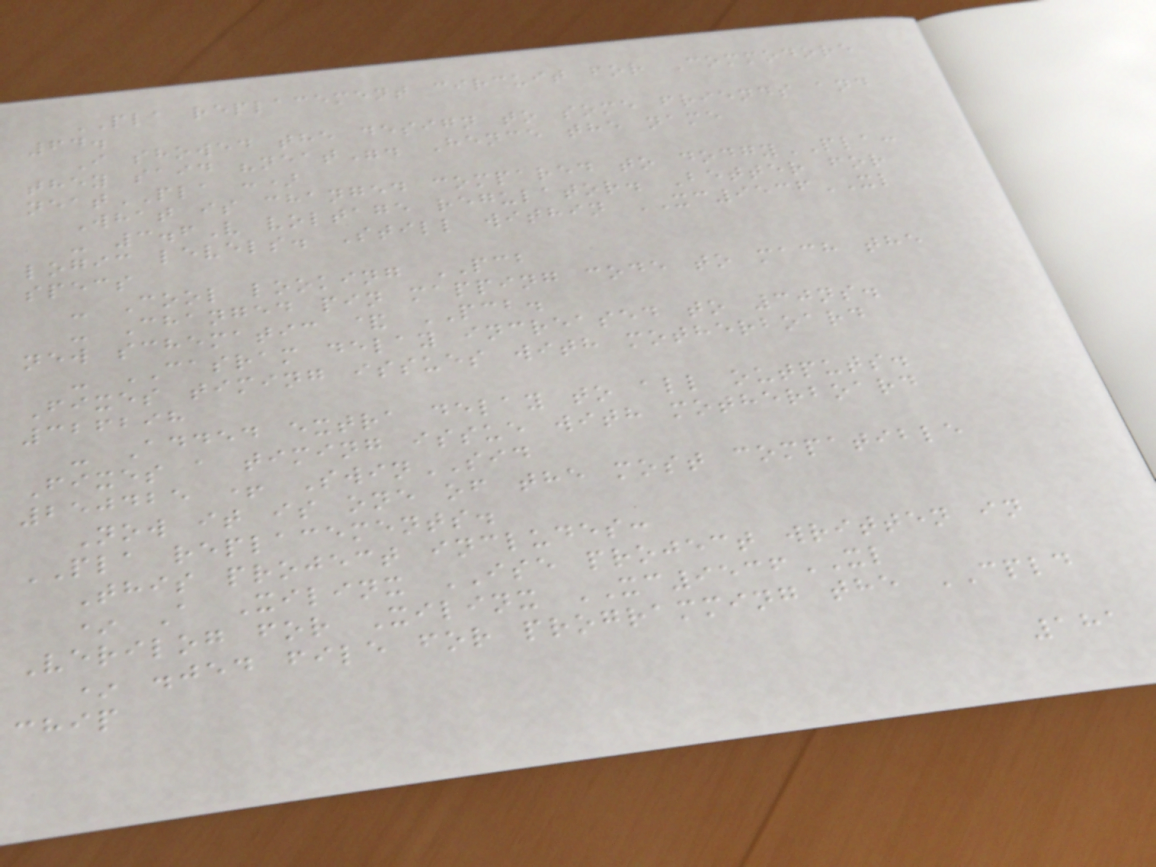PLA replacement circuit for Commodore
64.
I showed the design to some friends and
they said "neat". Hence the name
neatPLA :)
What is changed compared to dodgyPLA:
- 3.6V voltage regulator. Better for
logic levels. Still within XC9536XL
specs
- Cool looking PCB
- Changed pin mapping code to mach the
new schematic & PCB.
- CASRAM delay increased to 30ns.
Fixes timing issues with motherboard
326298
- Added extra delay to all outputs.
Fixes a timing issue with motherboard
250425 + SwinSID
Now it is one of the most compatible
PLA replacements.
This project includes:
* A Xilinx ISE project written in
Verilog for Xilinx XC9536XL
* .jed file for programming the CPLD
chip
181
